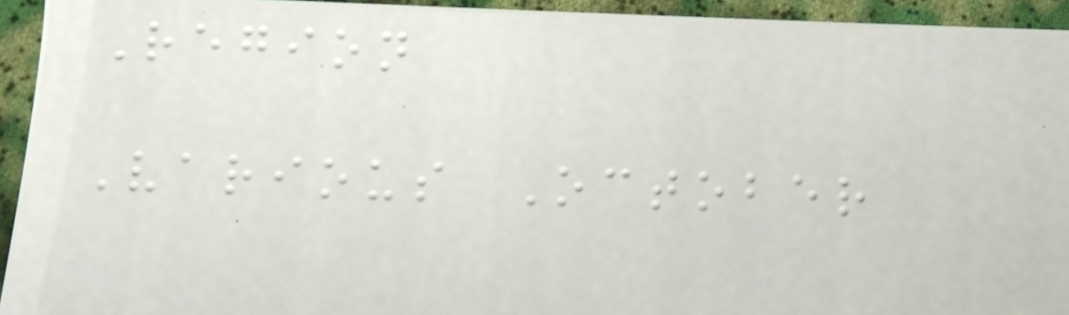Region
Various October
